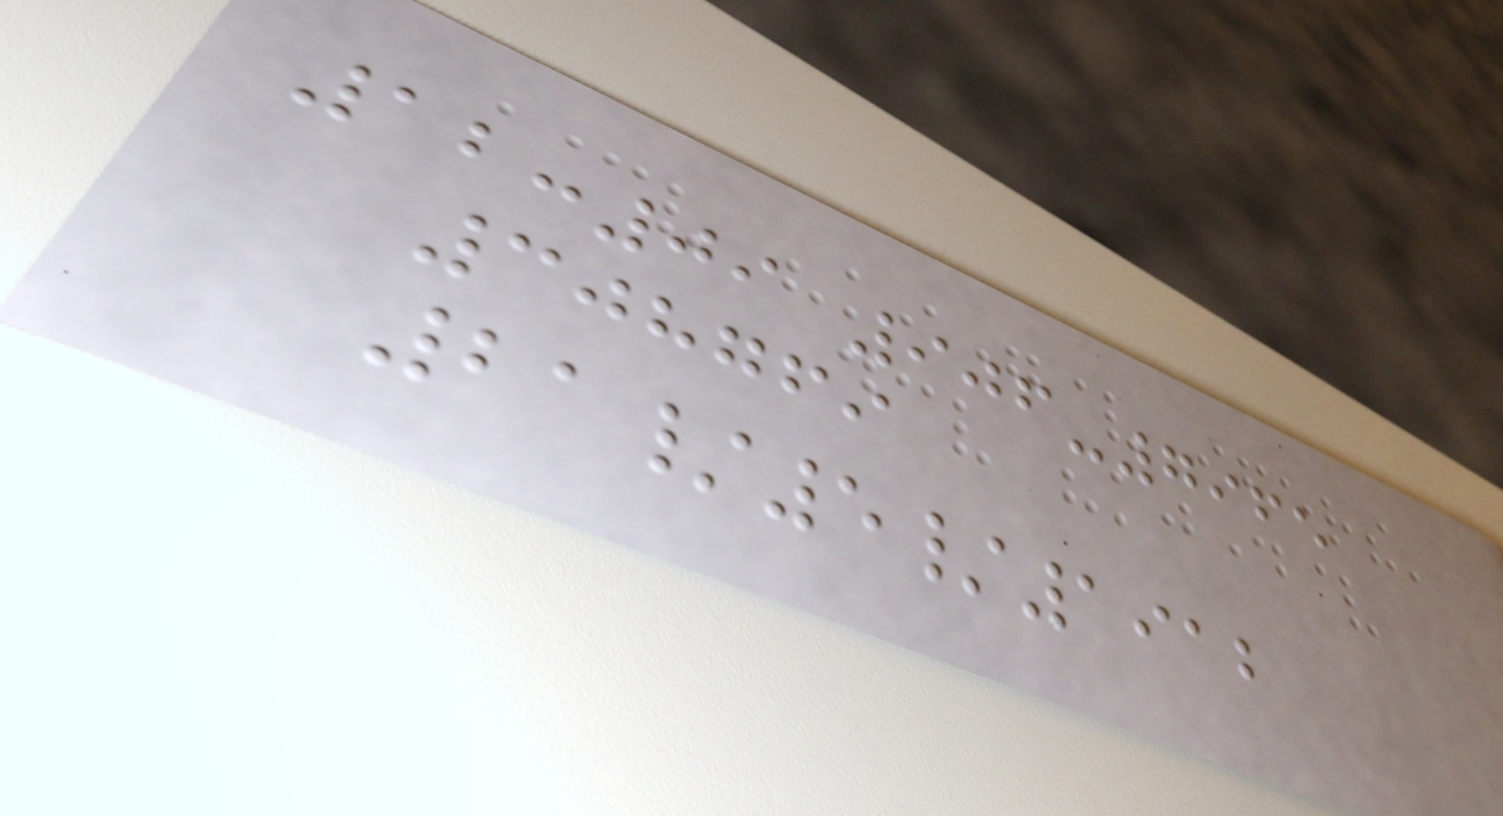12:09 906-7965
308769
21/5/1912
